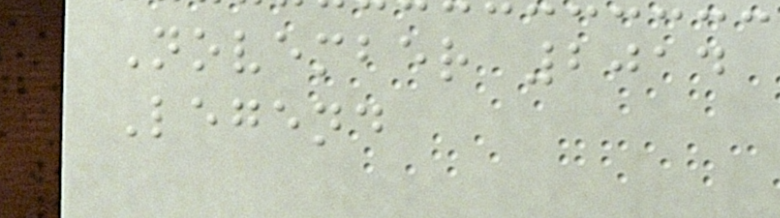November 2014
Legend
